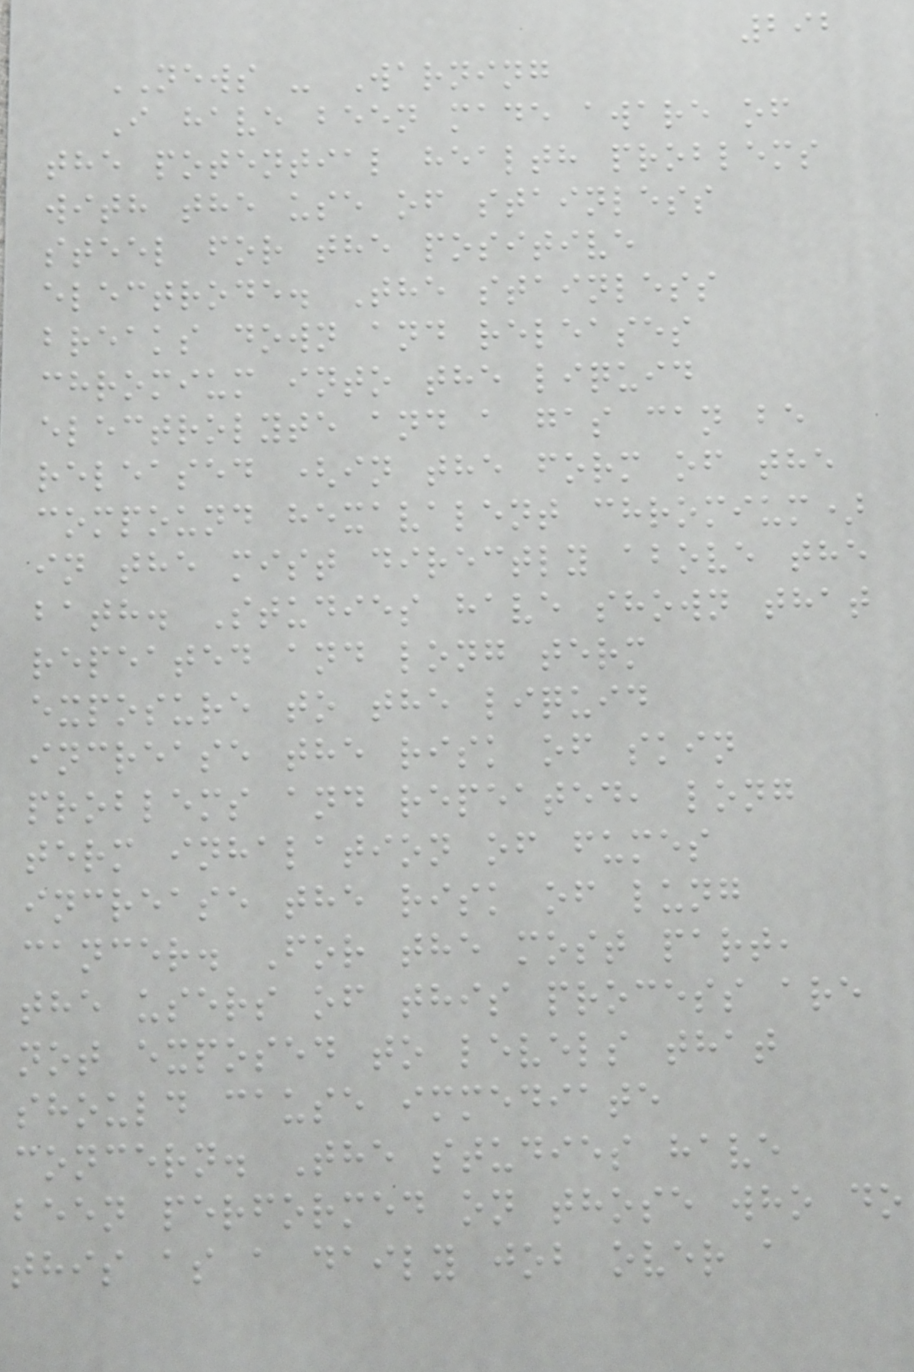292
NEWS - Warning
I have been made aware of
the potential health problems
with the use of stainless
steel for the positive
electrode. The stainless
breaks down and releases
chromium into the liquid
electrolyte and a gas can be
released (in the form of the
compound hexavalent chromium)
in the mist directly above the
bath. Studies have shown that
repeated and long term
exposure to the liquid
increase the risk of skin
problems and repeated, long
term inhalation of fumes
increase the risk of lung
cancer. For the most part,
the users of this process are
not exposed to levels that
should cause immediate
concern. The studies have
been performed on those who do
this as a daily job over a
